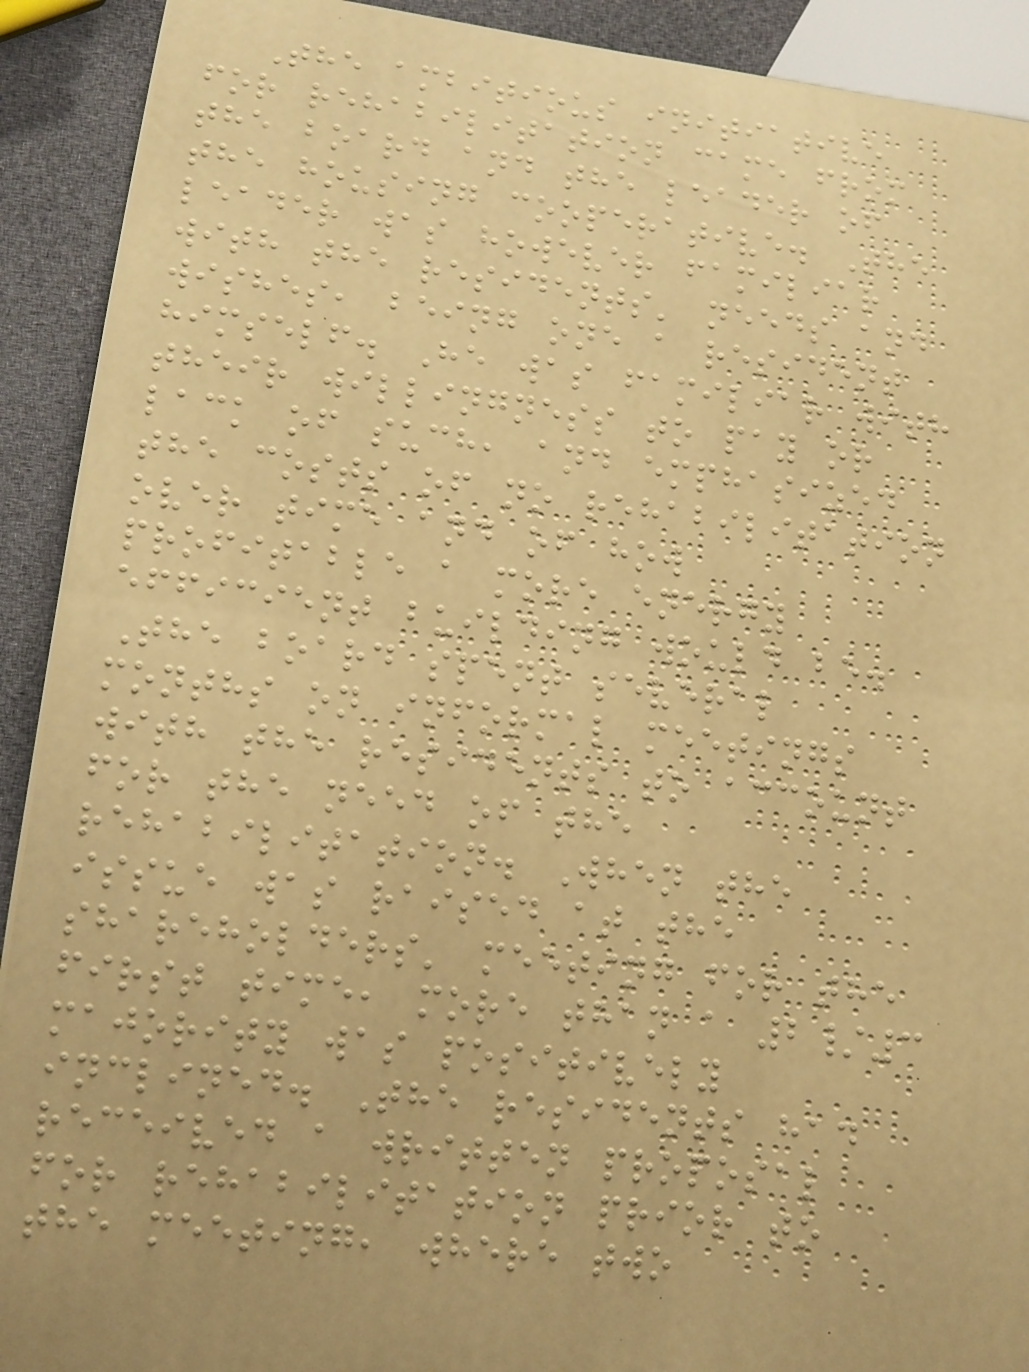The ambitious initiative
for rehabilitation came from
the board and the leader of
the housing cooperative. The
leader was however familiar
with the residents' needs and
wishes, being one a resident
himself. He was familiar with
their willingness to pay or
lack of such, and emphasized
the costs of no rehabilitation
over time and of how
profitable a more energy
efficient building would be.
The board spent several
months on informal meetings
with the residents to account
for the need of the
rehabilitation. When the
issue was raised at the
shareholders' meeting for the
first time, more than a 2/3
majority was positively
inclined. The residents had
received a written proposal
for rehabilitation prior to
the meeting, where two
